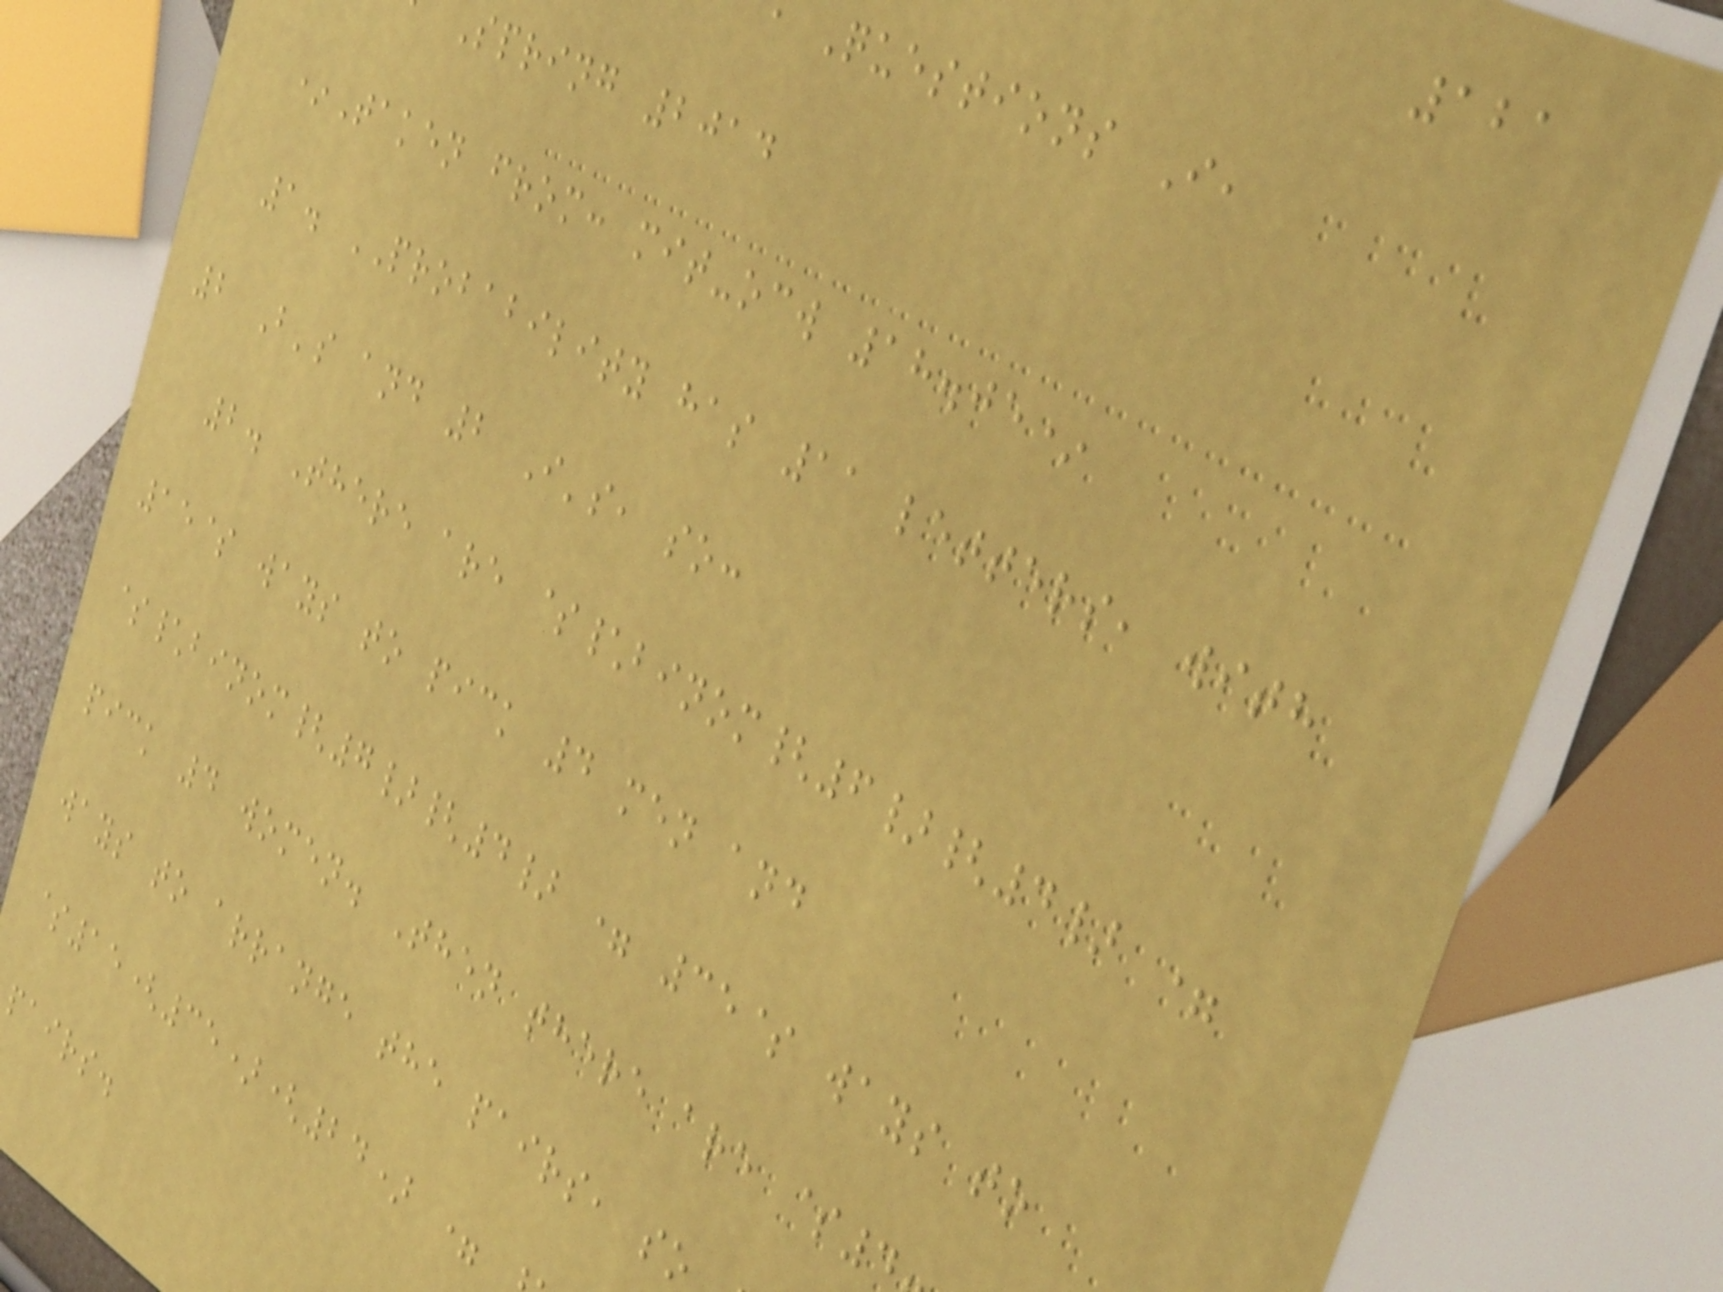121
Questions I,
Spring 2014
*Taken from: mit-ocw 18.05*
1. PROBABILITY has 11 letters, with
2 B's and 2 I's, so:
2. There are $\binom{6}{4} =
15$ ways to pick 4 men and
$\binom{7}{4} = 35$ ways to
pick 4 women. Then there are $4
ways to arrange the pairs, so
$15(35)(24) =
pairs.
